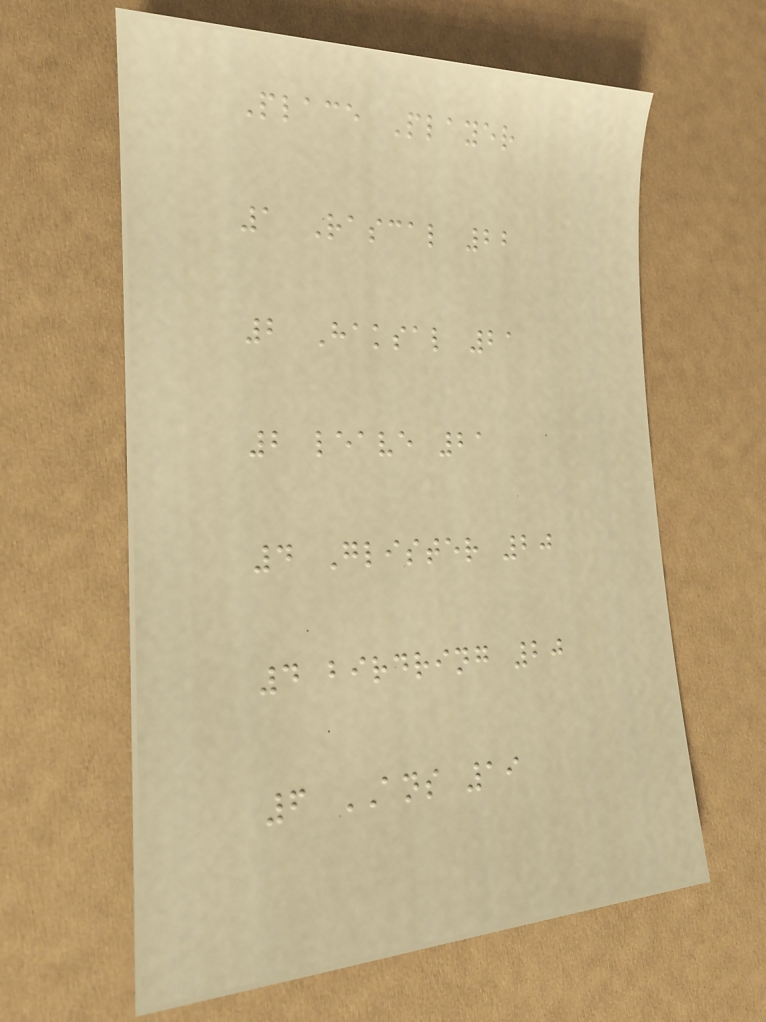Place Player
1 Rascal 22
2 Haksal 21
2 leave 21
4 Glister 20
4 birdring 20
6 ANS 19
